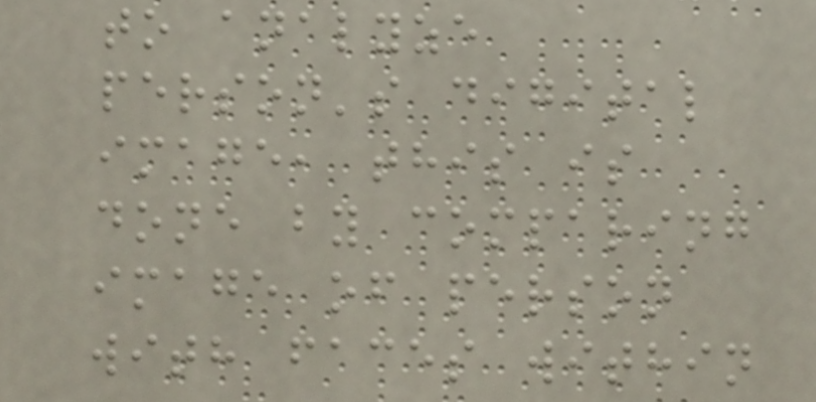to analyze
person's digital
image, this is
done by comparing
image of person
with faces within
